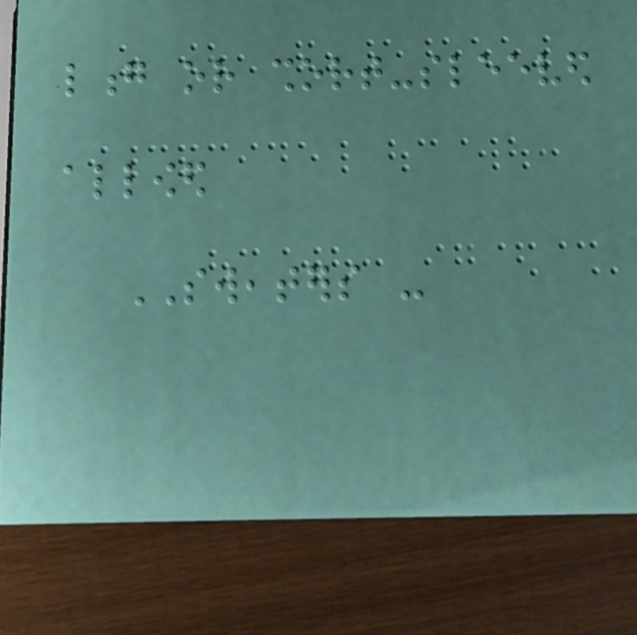long or short-sleeved
allowed
SWEATERS -
